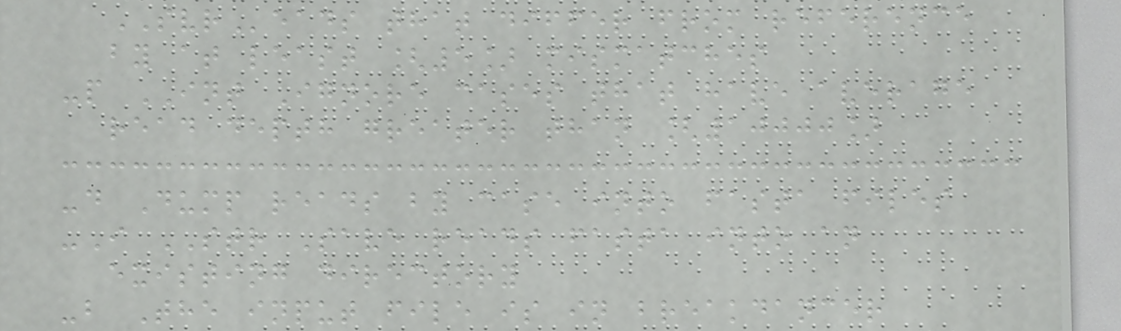SVReads that differ from reference
by at least [5] mismatches
-p INT Ignore cases that have average
read depth greater than [10000]
-d Dump reads by case into fasta files
-I STR Save reads fasta into an
existing directory
-b The input file is in breakdancer
